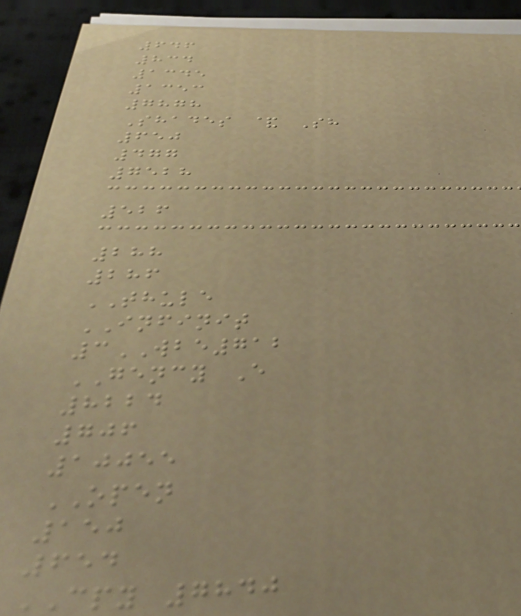646
834
1345
1353
7878
Shades & Sh
650
477
7528
526
288
286
THULE
INFINIT
3WBE712
GENCY E
8224
706
10055
OPEN
150
654
CPY 7840
